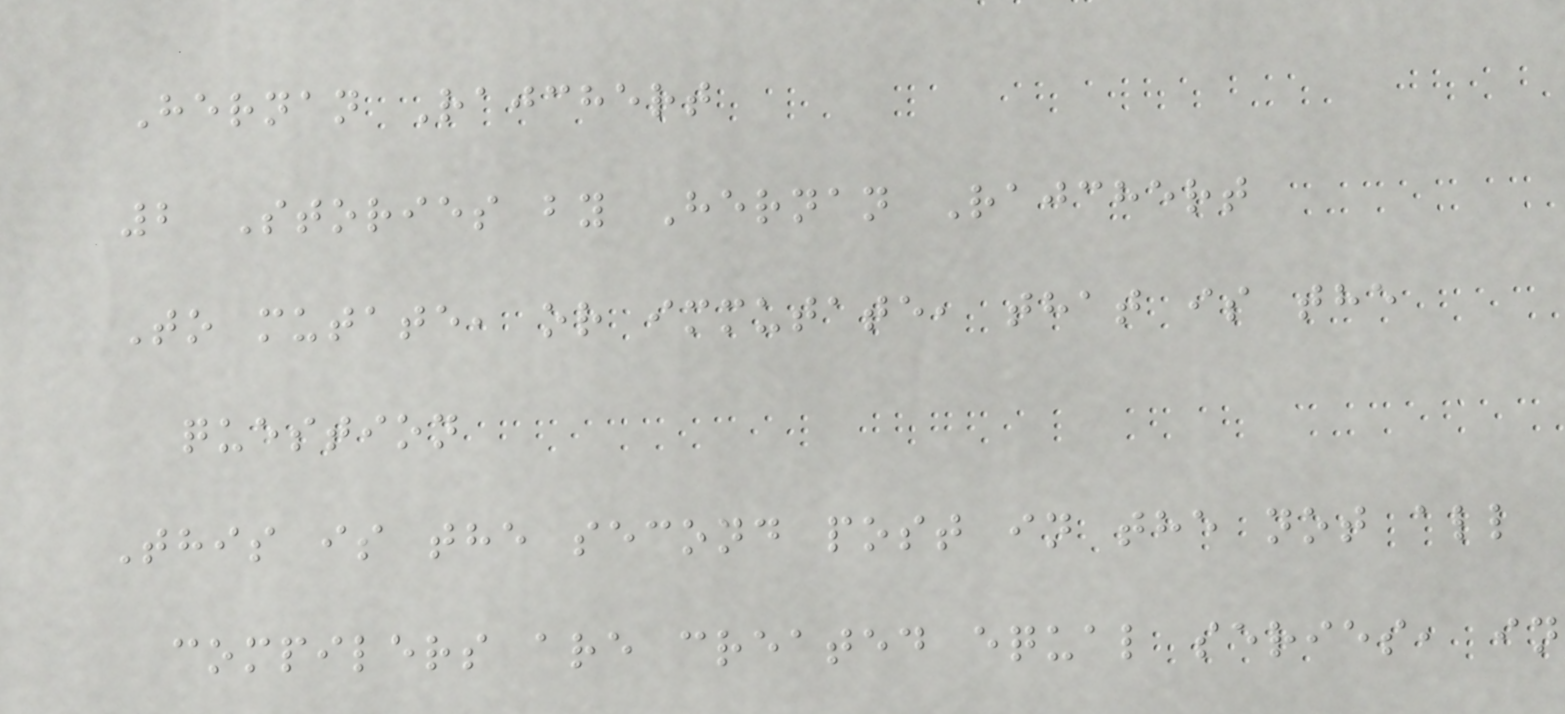Hernan Rajchert
2 Stories by Hernan Rajchert
To mutate, or immutate, that is the
question
This is the second post in the not all
compilers are created equal series, in
